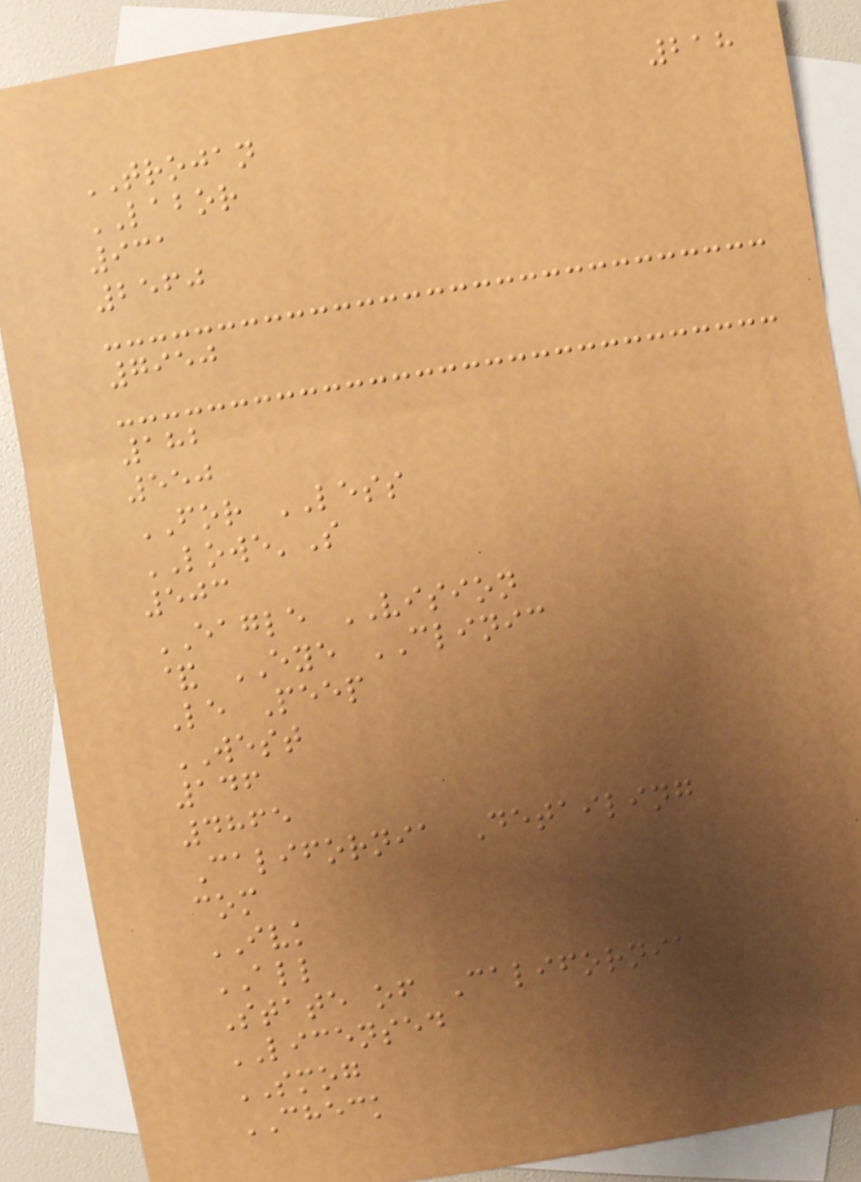218
TROJAN
LABOR
931
2560
7950
182
550
FOR LESS
LOWE'S
503
EAGLE VISION
& EYE CLINIC
Le Peep
WEST
146
4865
California Detailing
com
IVK
ALL
State of California
LICENSED
SMOG
CHECK
